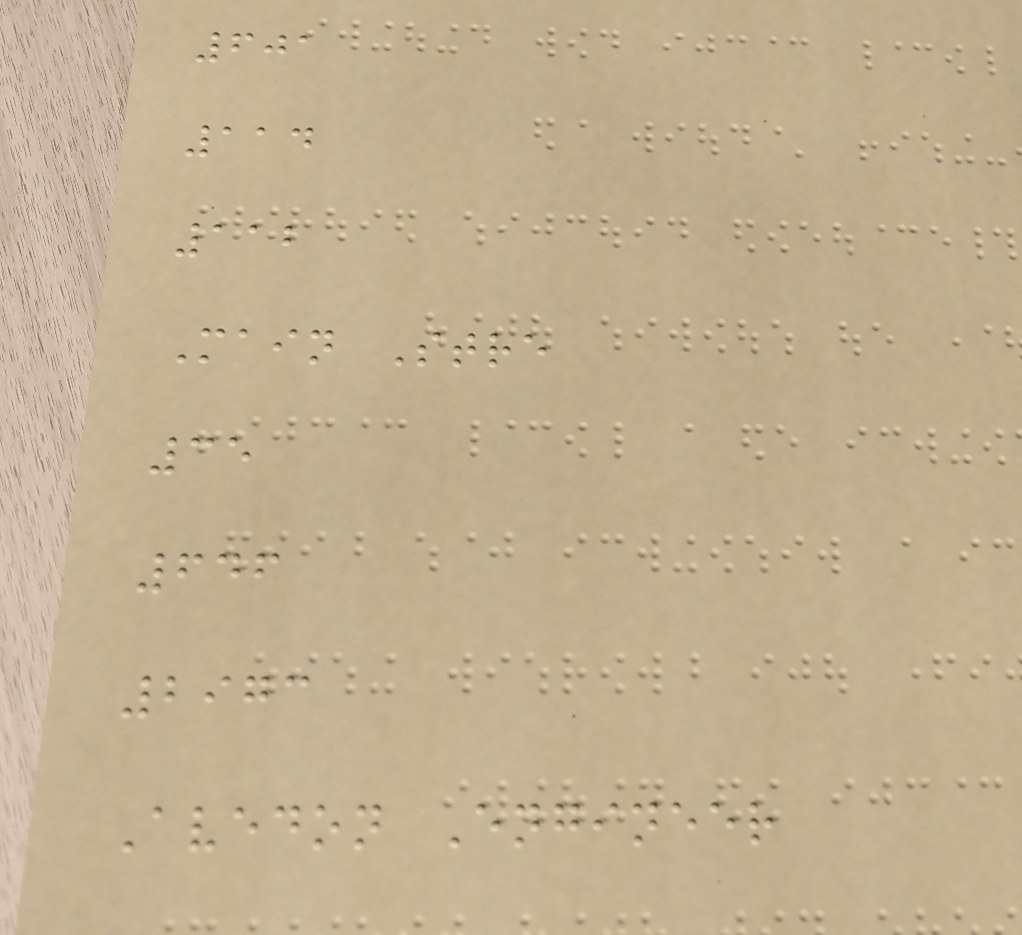601
114
112
Main Stre
35
646
2973
Avedon Engineer
